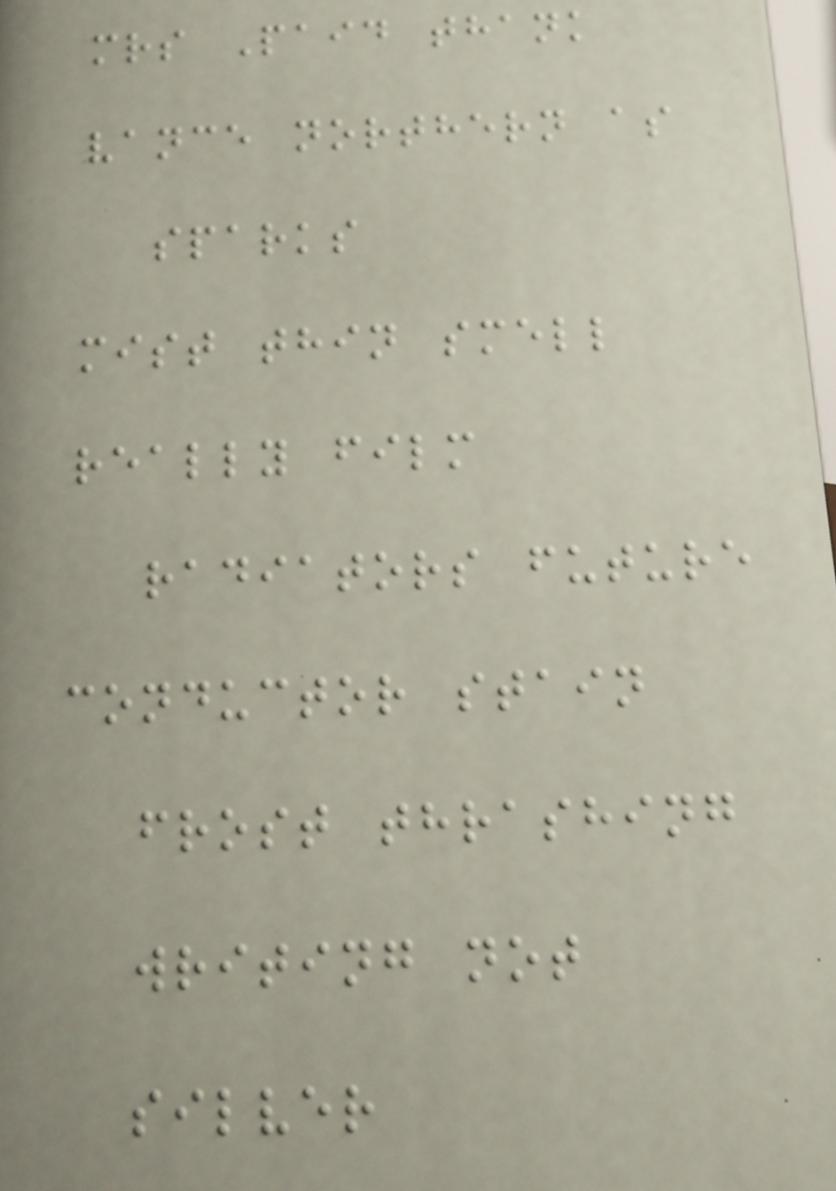mrs Paid thank
vance northern as
sparks
mist thin smell
really film
radiators future
conductor stain
frost thrashing
writing not
silver
